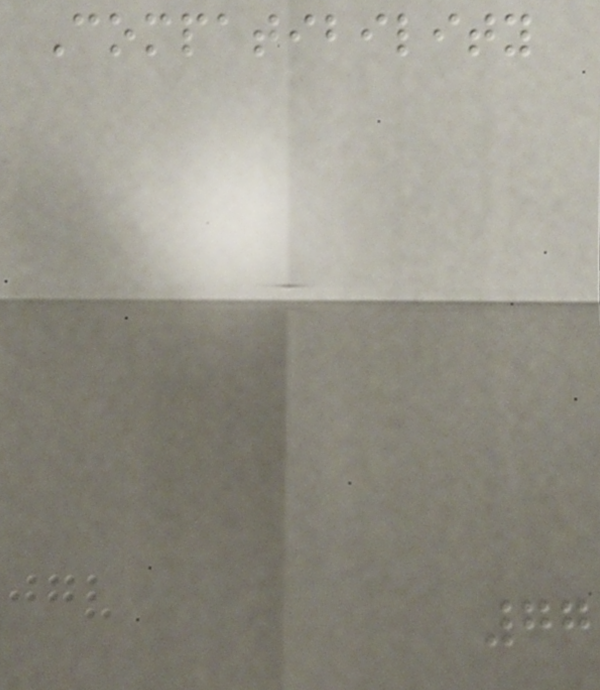Compatibility
77
